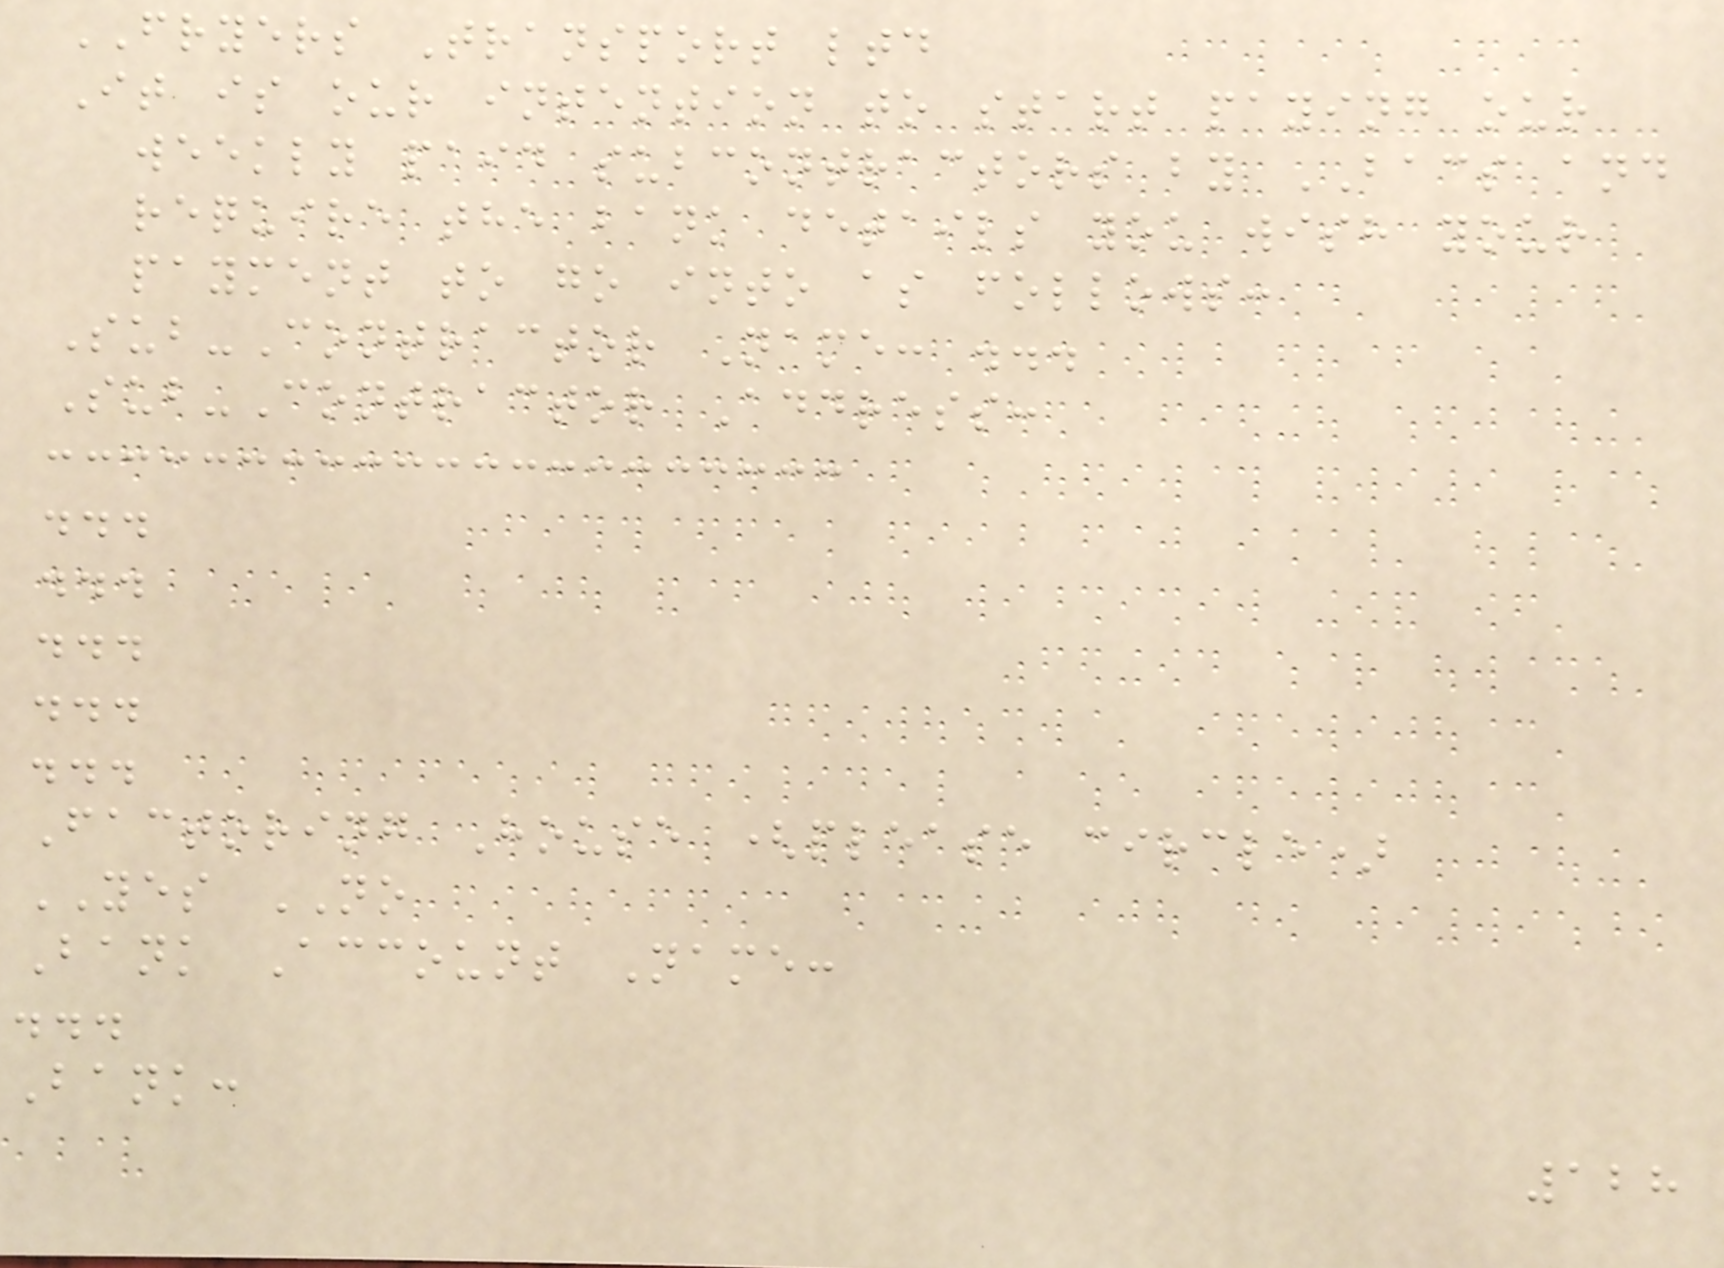FRYERS Transport ltd
It is our intention to start paying our
weekly paid subcontractors by BACS and
require the bank details you wish your
payment to go into as follows:
Sub-Contractor Name: ...
Sub-Contractor Address:
...
...
...
...
...
Factoring House (please circle)
YES NO
Bank Account Name:
...
Bank:
128
